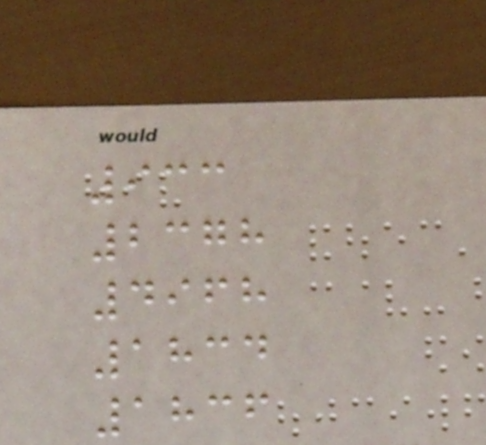933
2378
4968
1834
1836
